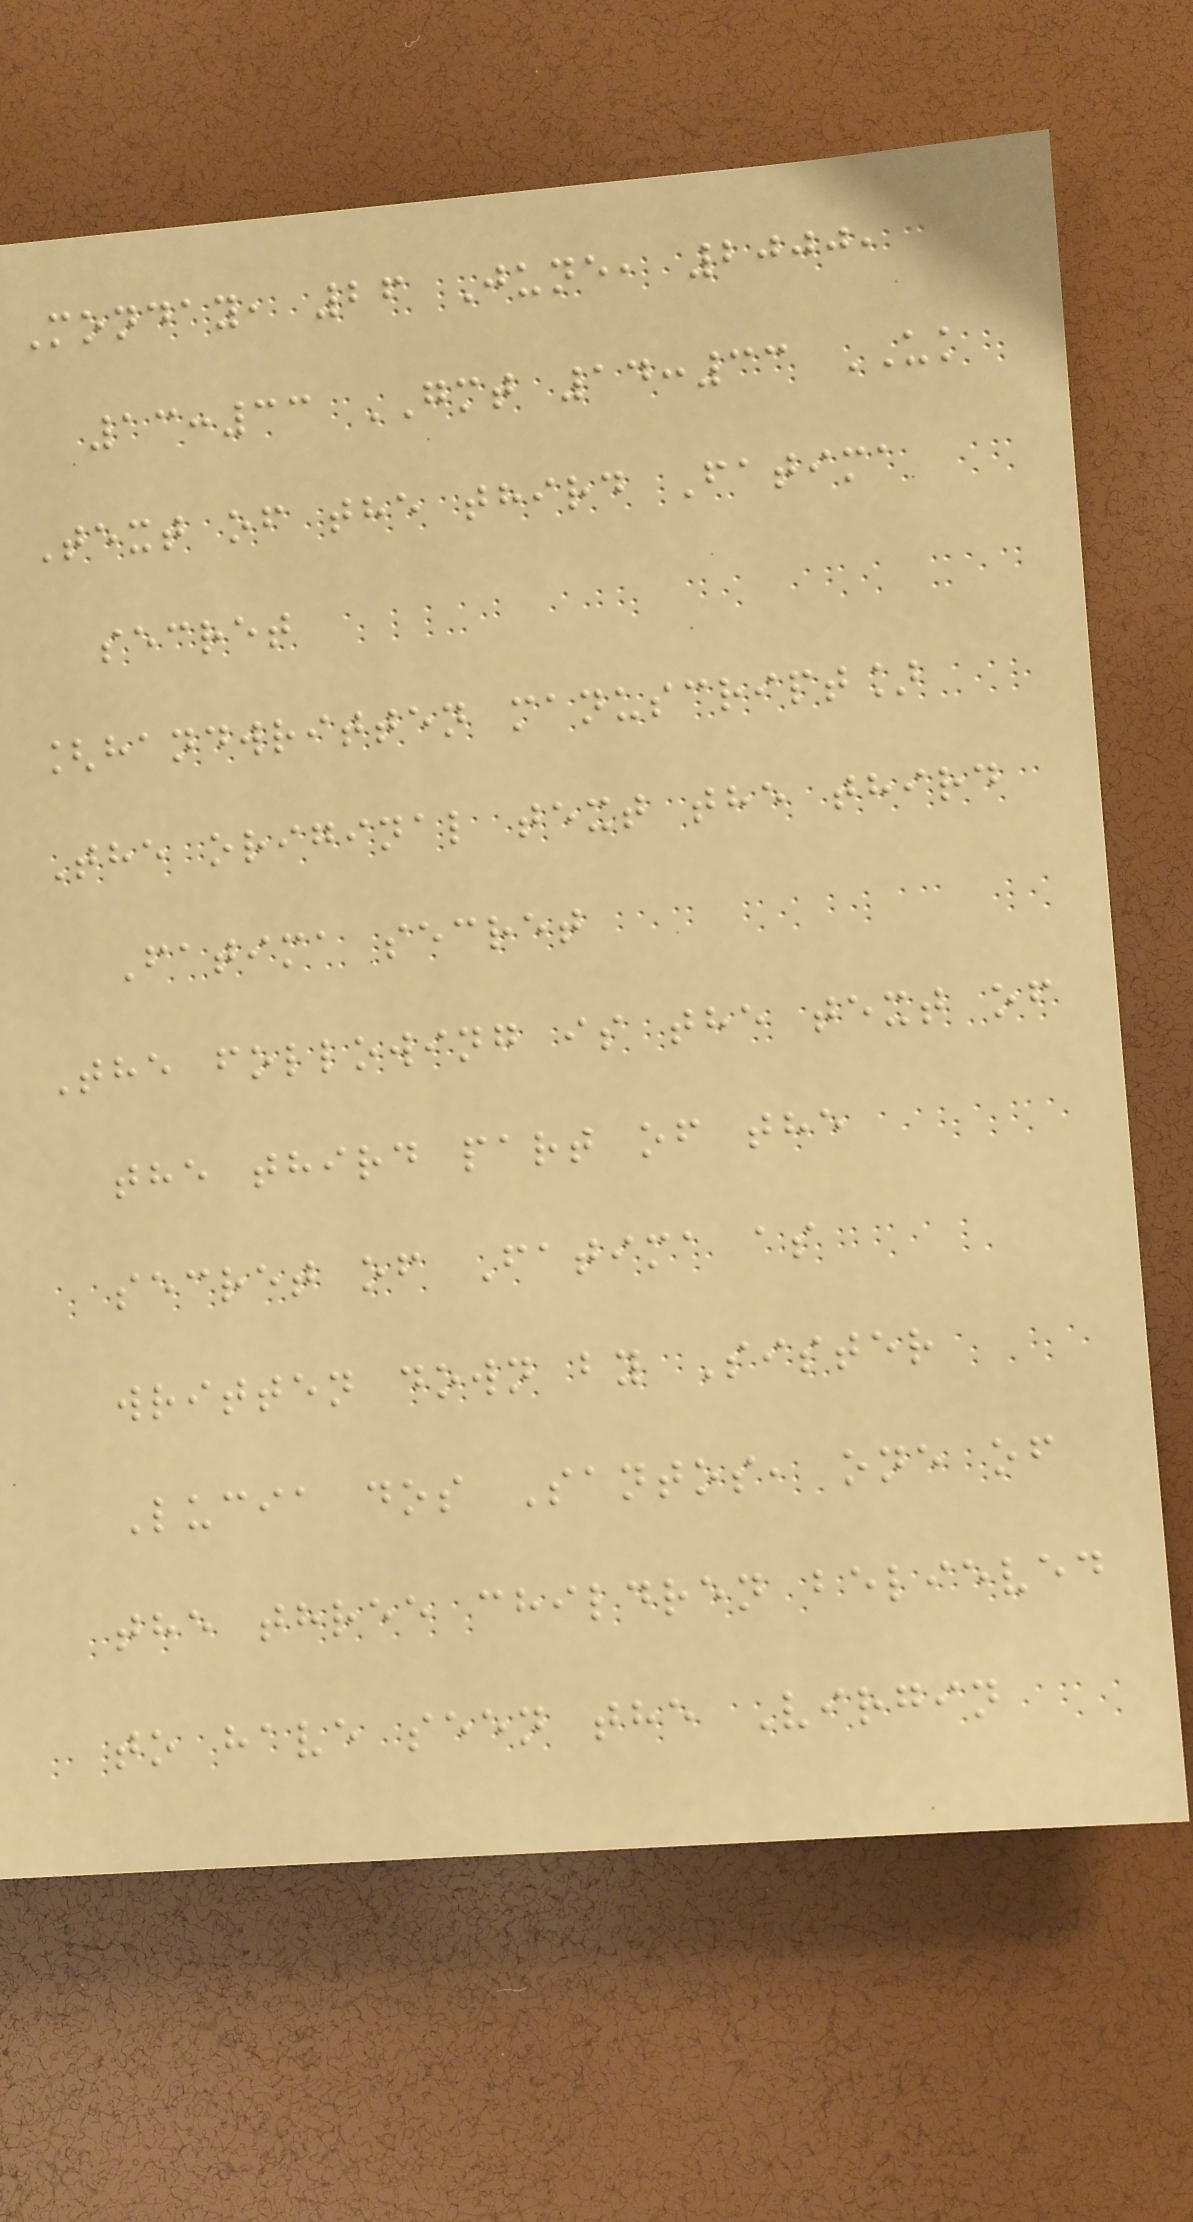Monday, 26 June, 2000,
13:33 GMT 14:33 UK
Text of the third Fatima
secret
[handwritten manuscript]
The original text the third
Fatima secret
The following is the text of
the third part of the
secret of Fatima as
written down by Sister
Lucia dos Santos, one of
the three children believed
to have seen the Virgin
